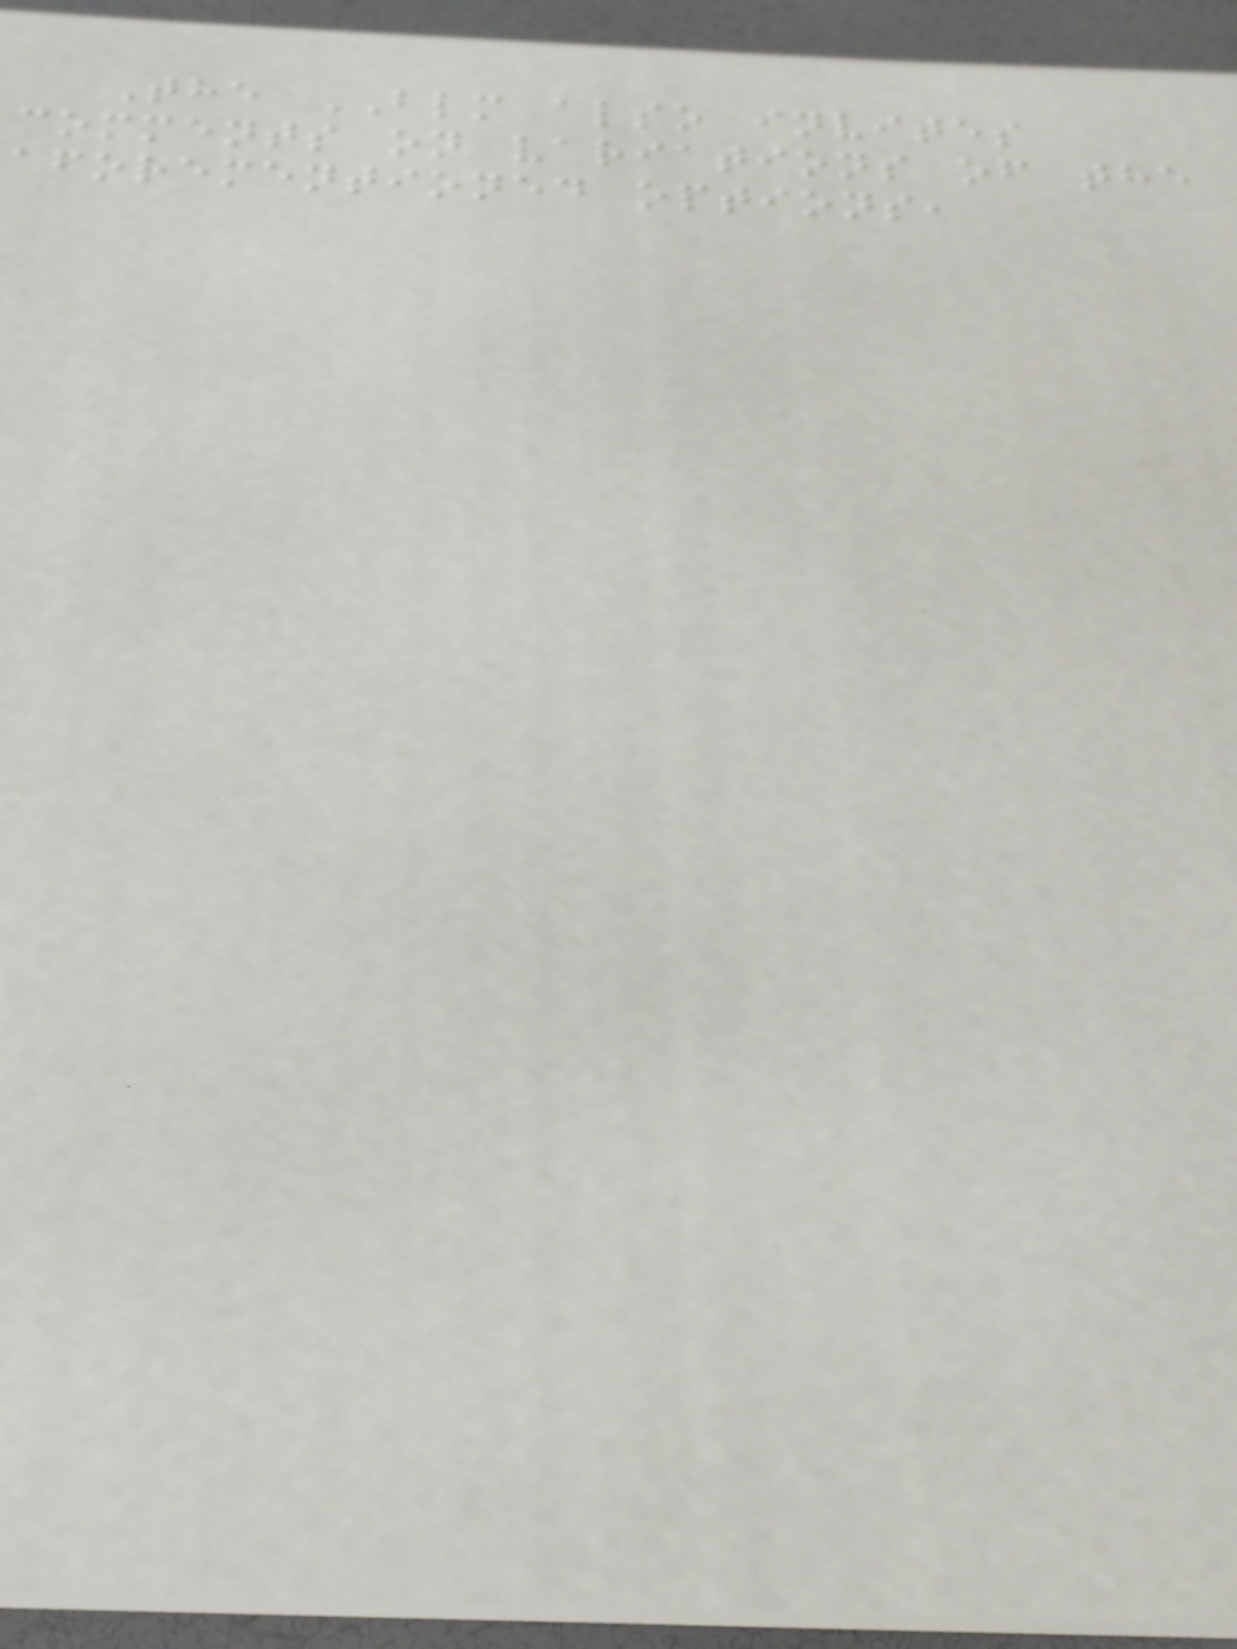The BLM also invites
comments on variations of the
aforementioned options,
